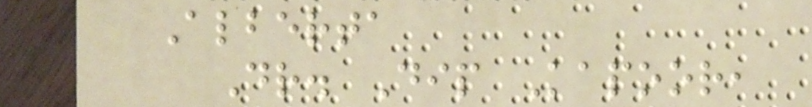Alberta
Dr. Dip Kapoor,
